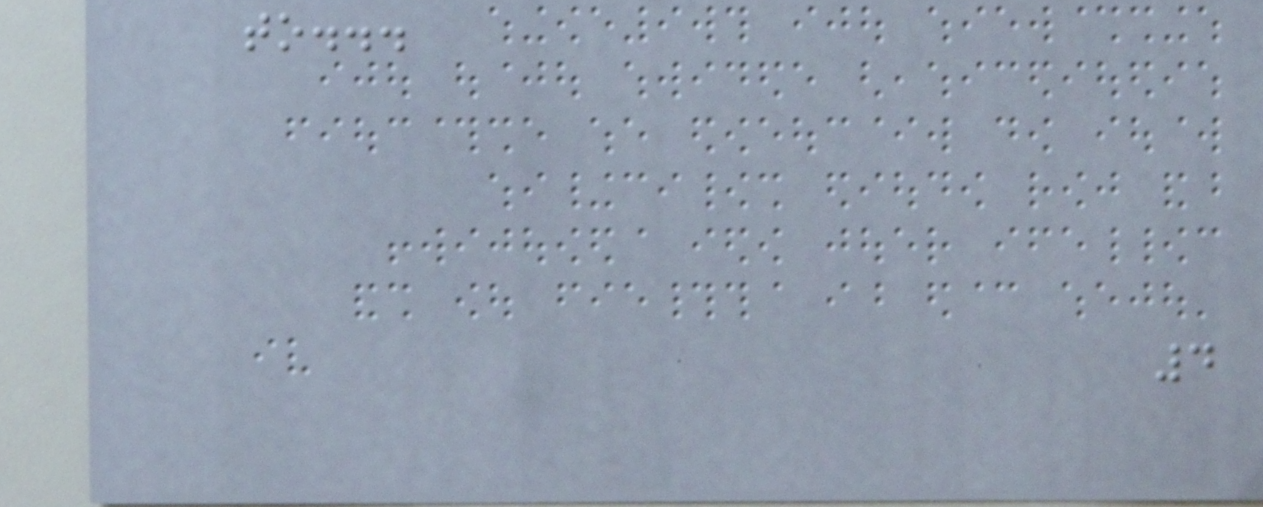to...
4
